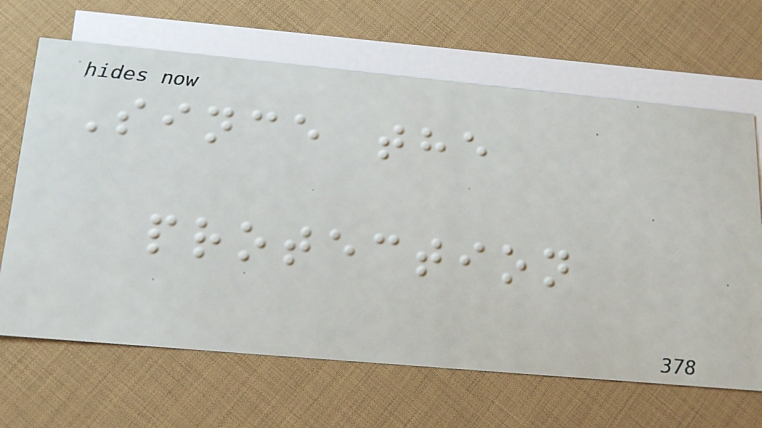Since the
protection
